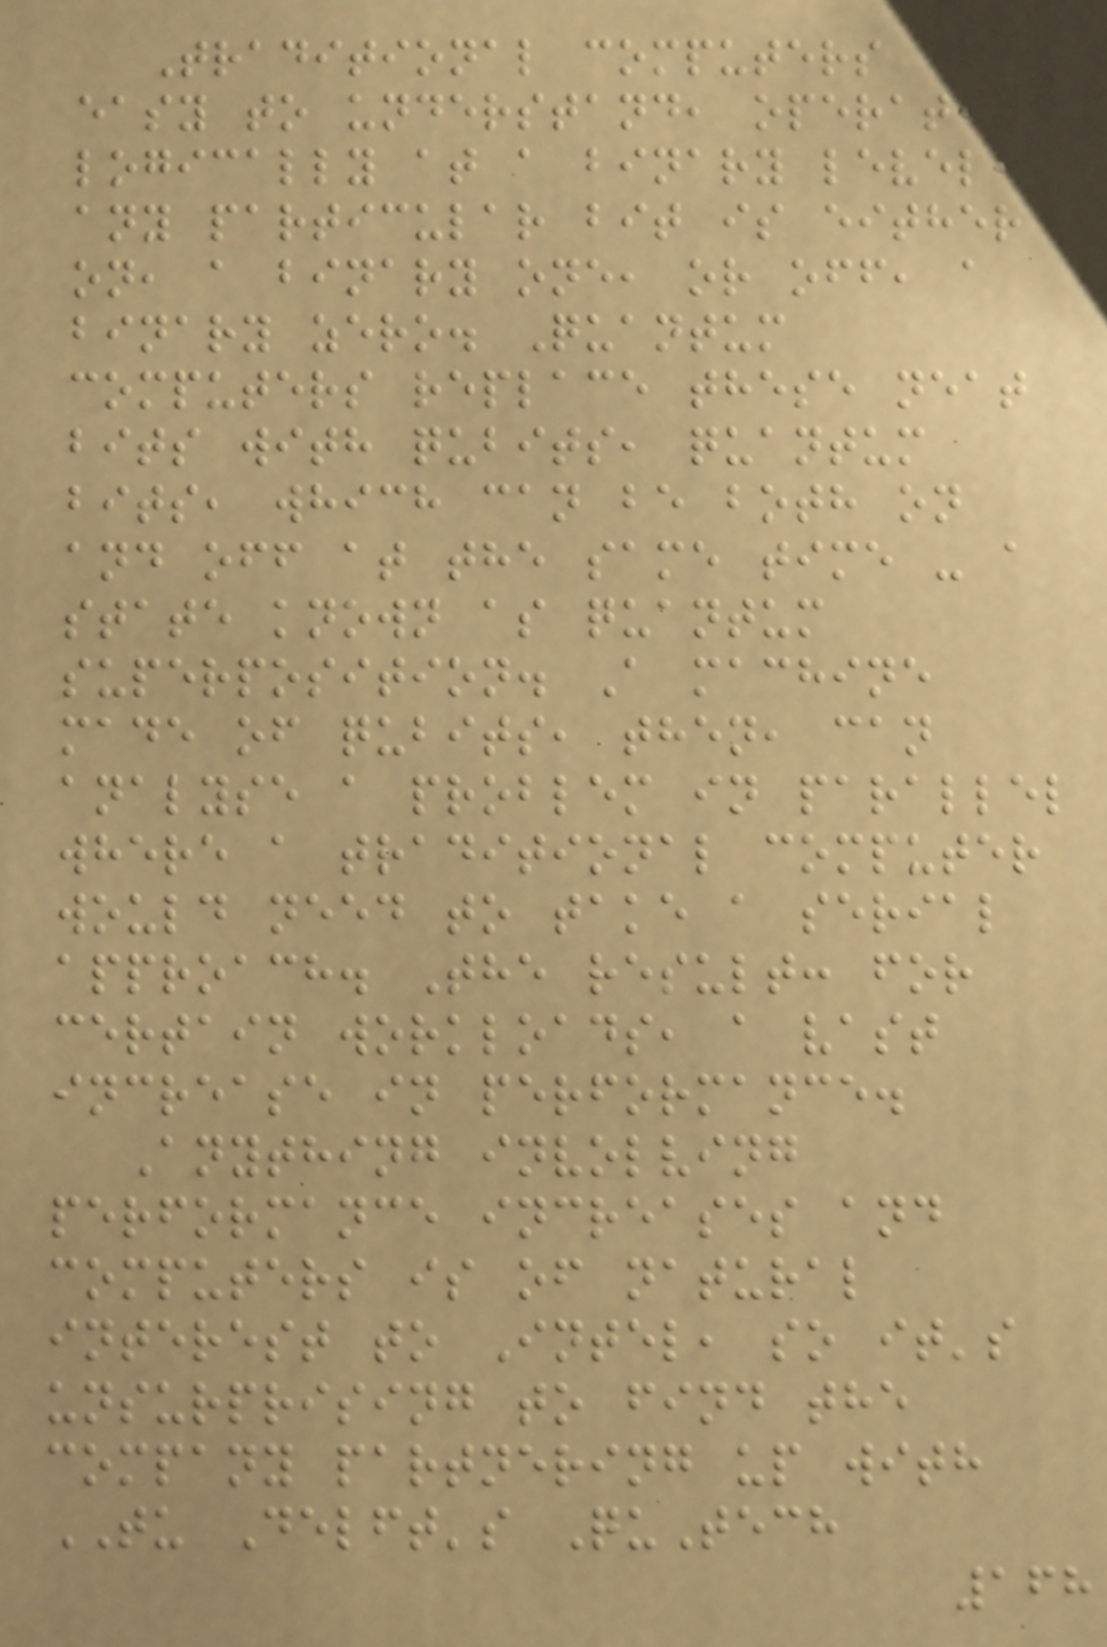Traditional computers are
easy to understand, operating
logically at a binary level:
any particular bit is either
on, a binary one, or off, a
binary zero. Quantum
computers replace these neat
bits with qubits, quantum
bits, which can be both on
and off at the same time - a
state known as quantum
superposition. A machine
made of qubits, then, can
analyse a problem in parallel
where a traditional computer
would need to take a serial
approach. The result: for
certain workloads, a vast
increase in performance.
Anything involving
performance increases and
computers is of natural
interest to Intel, so it's
unsurprising to find the
company partnering up with
TU Delft's QuTech
168
